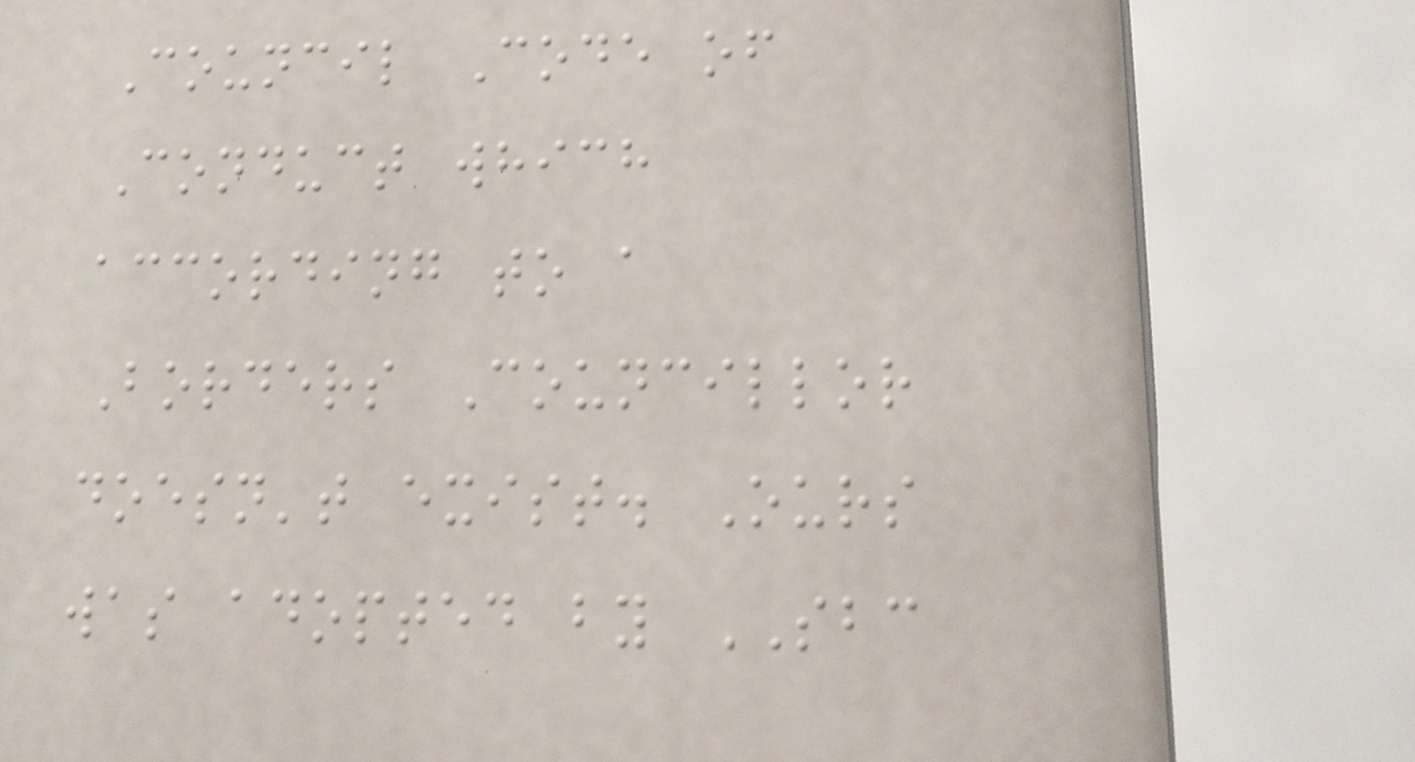Council Code of
Conduct which
according to a
Borders Councillor
doesn't exist. Ours
was adopted by SBC
